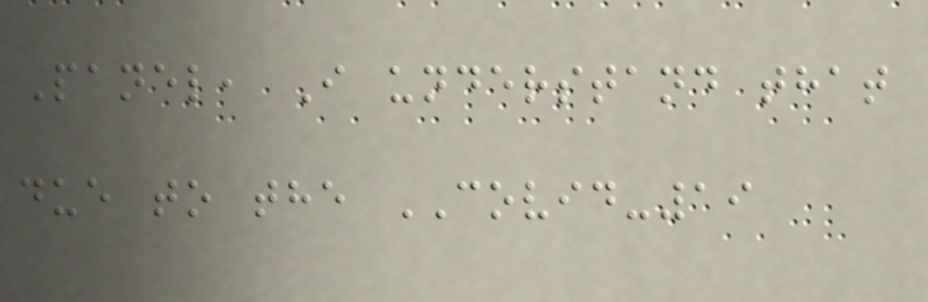Panel, I understand that
due to the COVID-19
